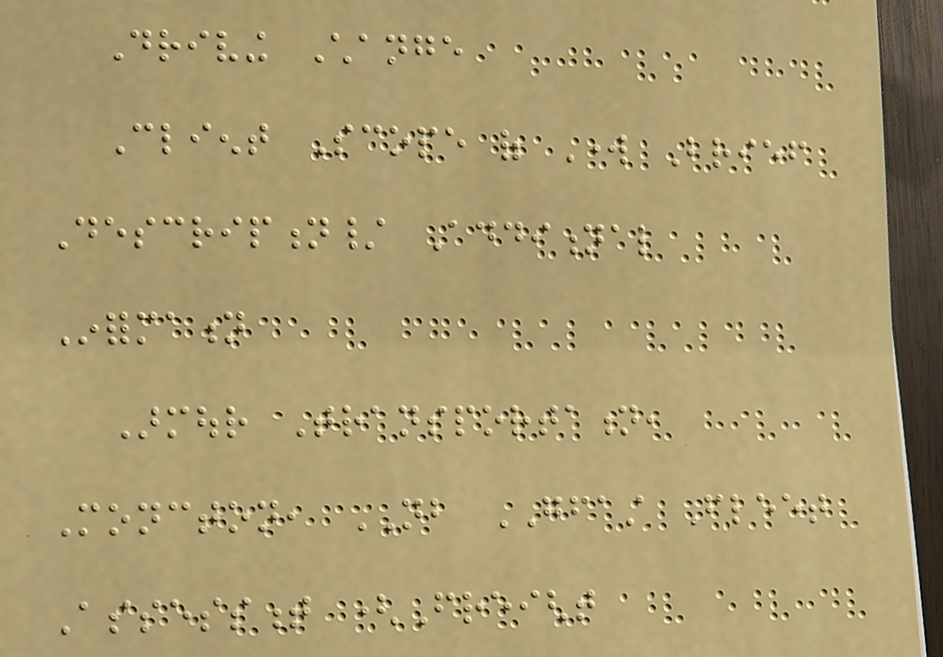Driving Change
Client Scope of Work Brief
Description/ Additional
Information
Armour Transportation,
Moncton, NB GFAST Fleet
Assessment (Freight
